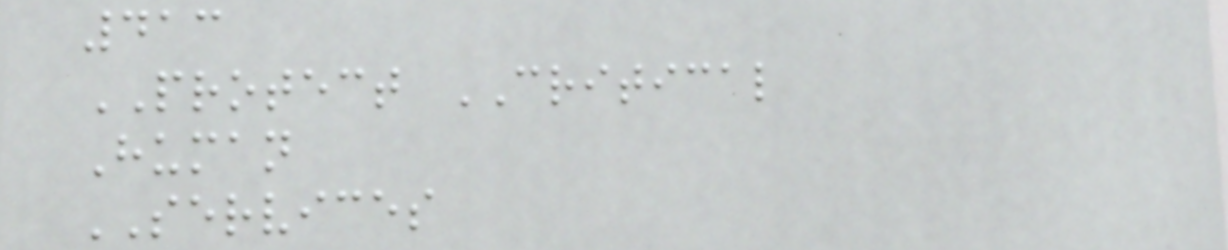413
PROTECT CRITICAL
Human
SERVICES
